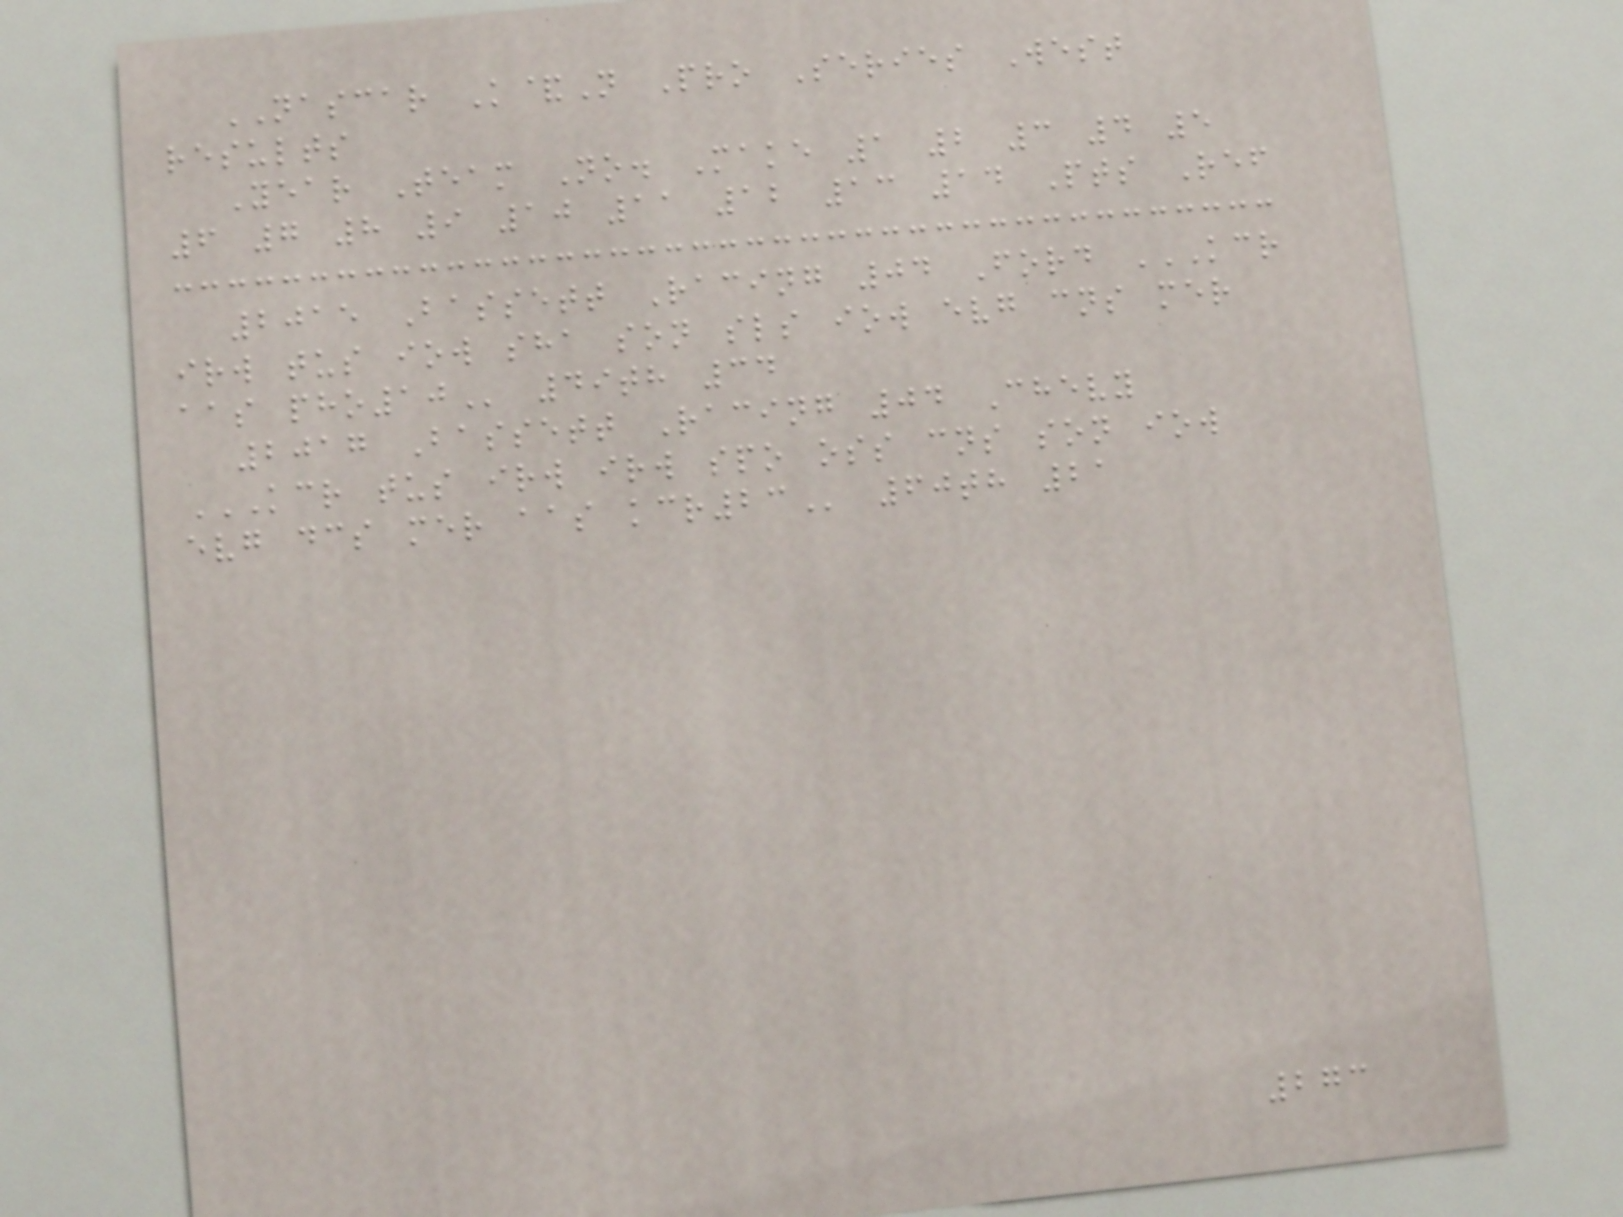NASCAR K&N Pro Series West
results
Year Team No. Make 1 2 3 4 5
6 7 8 9 10 11 12 13 14 Pts Ref
2015 Bassett Racing 04 Ford KCR
IRW TUS IOW SHA SON SLS IOW EVG CNS MER
AAS PHO10 49th 34
2017 Bassett Racing 04 Chevy
KCR TUS IRW IRW SPO OSS CNS SON IOW
EVG DCS MER AAS KCR23 60th 21
273
